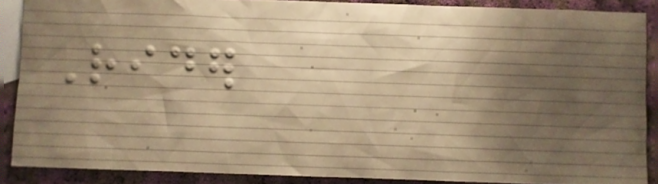Rider
